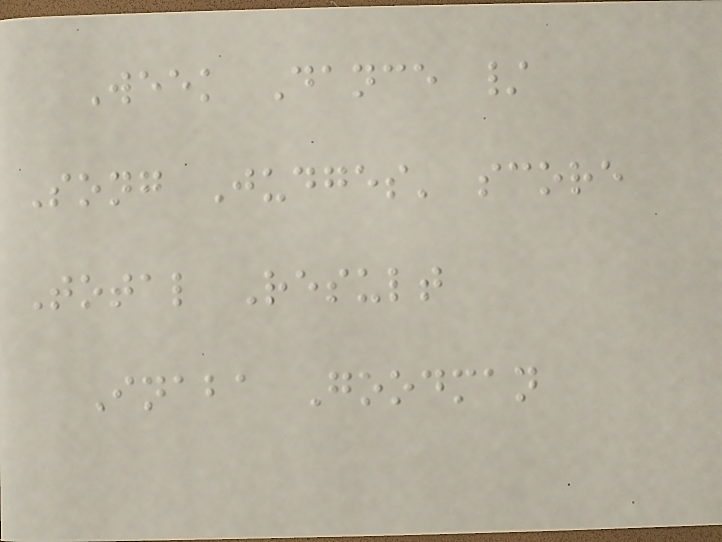Week Dance /
Song Judges' score
Total Result
Inaba Goodman
